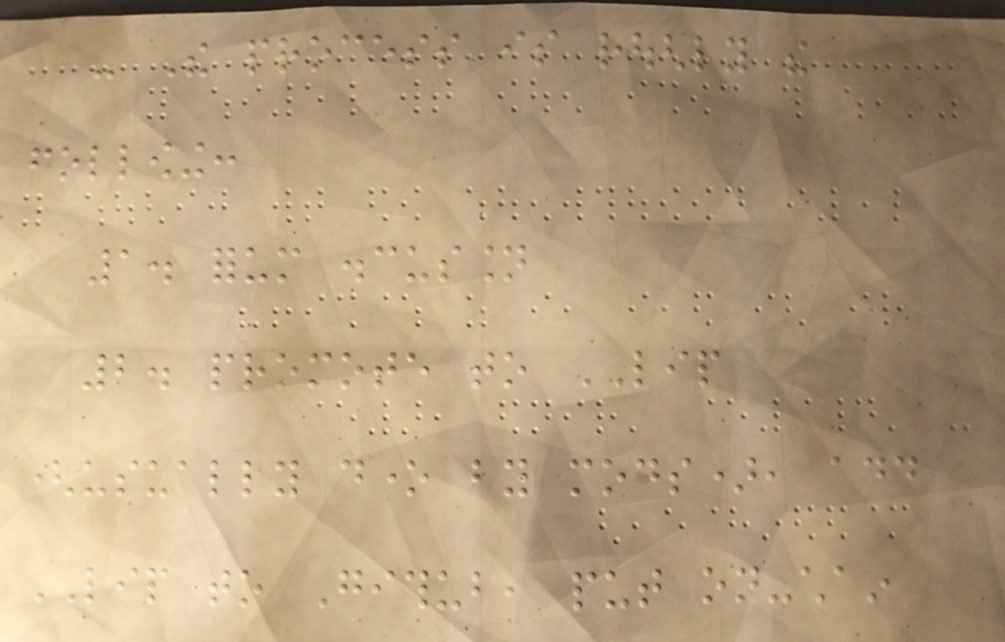- The process is roughly the
following:
1. forum discussion
2. promote to LIP
(usually done by mods), add
LIP to Github, put on-chain
